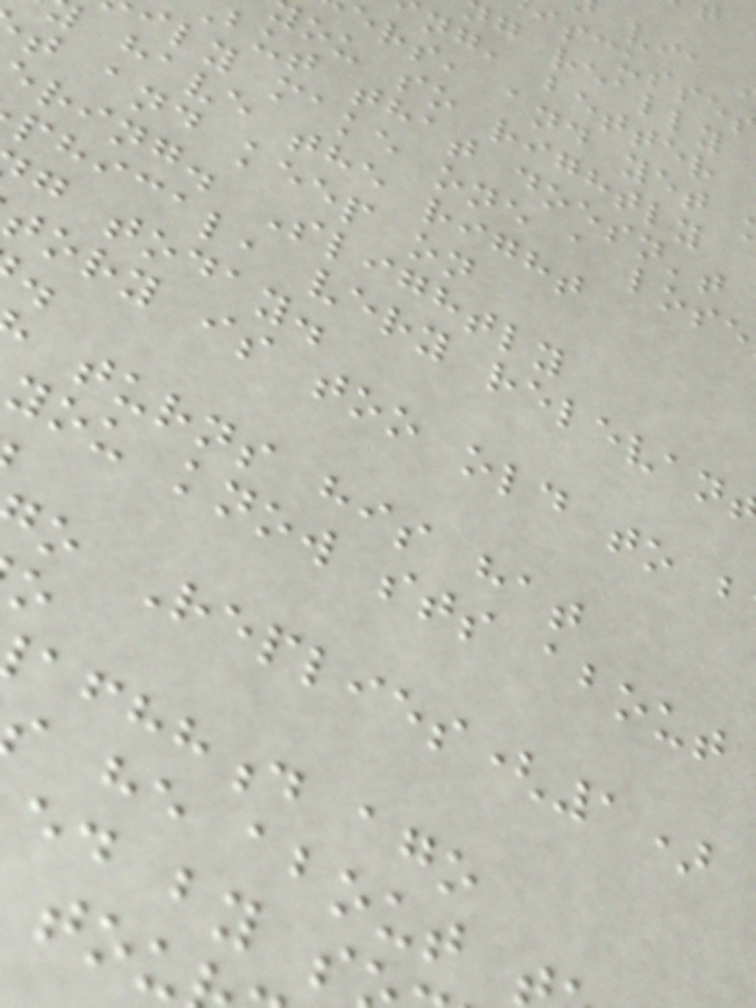g really
ng, better
ers, and yet
ou so rightly
but that doesn't
ily make one a lose
have the right
t and keep on
ring. Slightly
phical, very relevan
g today.
tory is too old to b
turns his hat
you know sts about
o Replies(1)
he about
